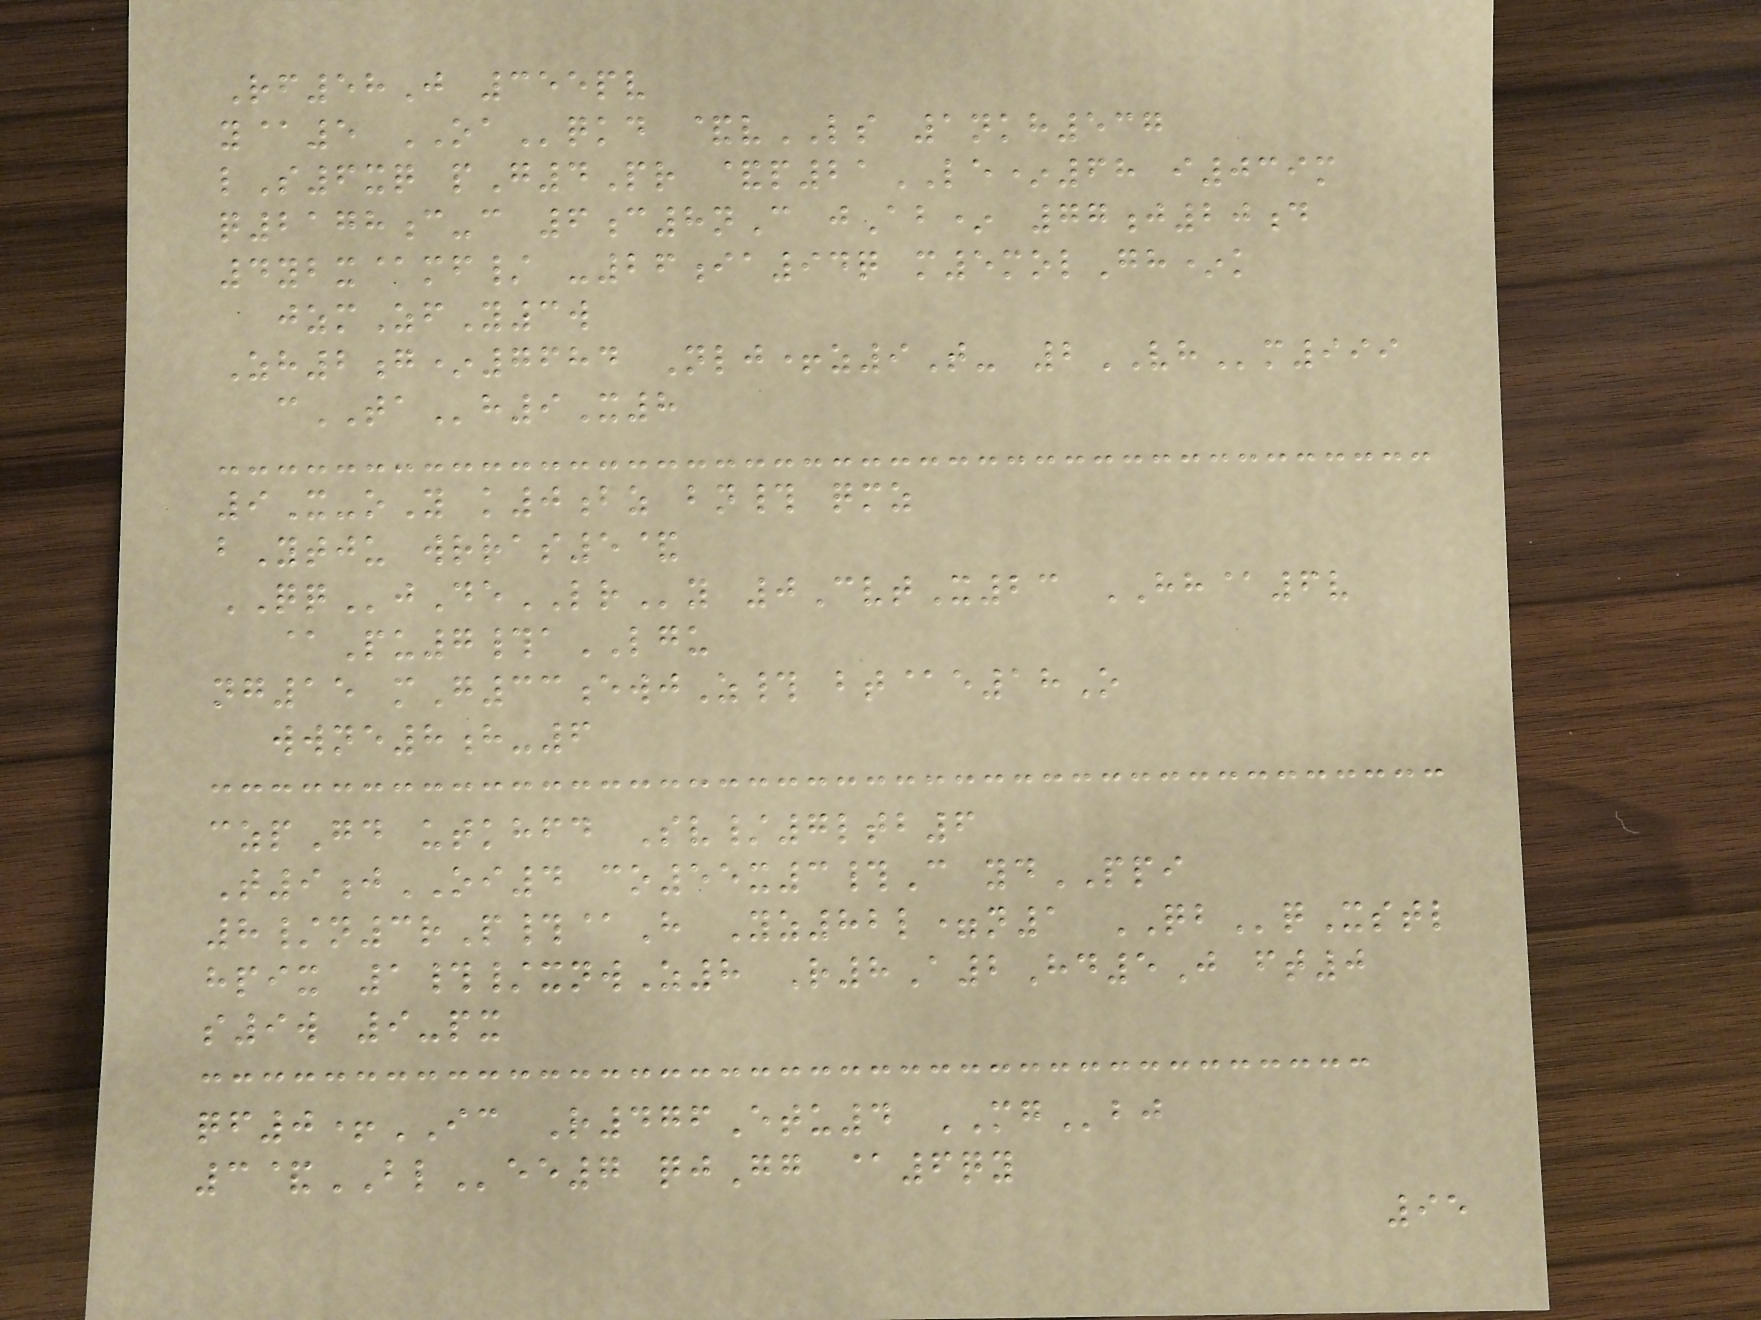Rf58J 355pv
y@5 OAqkd &vLS 1nkh537
lS6xq pG4Pr &p21LE*68 i039m
q2178c-c 6c8nC jAb* 77j20d
4ybx@mf/ -26ia94q m5molGh*k
jzmZfY3w
Zh2g*7684 Nlj+z9T- 2VHm999
cTAh9X8
9X-oY k0bz bn# qmz
bYtju wrras5&
QQjDeLRy 0CvtX23 HH@6v
@Pu7#aLGU
ng15 mG33ewjZ# bt@e18O
wwne8h-6
czpGd utkhfd Sv/7ltb6
T9jOI4 co55x3#C ydPPI
8/n3rP#@H Yz82l=n1 QBqXstl
hpix 1#/xnwZ8 R8A2Hd5J ft0
s9w 9-px
qf0+IC R476Etu4 MGbj
3&BLee7 qjGg @6qy
95
